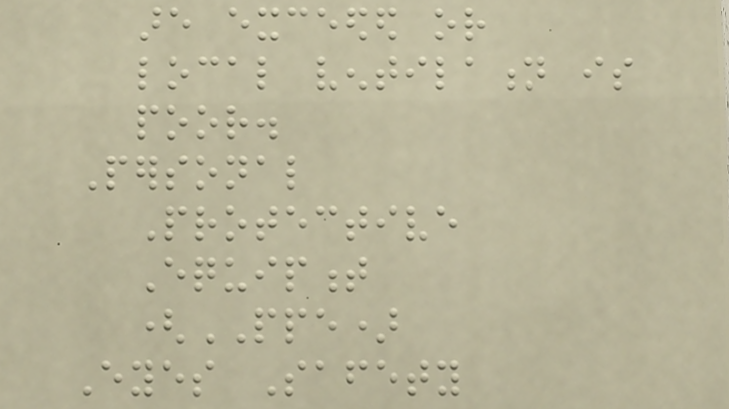are exceeded or
local ventilation is
poor.
Personal
Protective
Equipment
(PPE)
Eyes Safety
